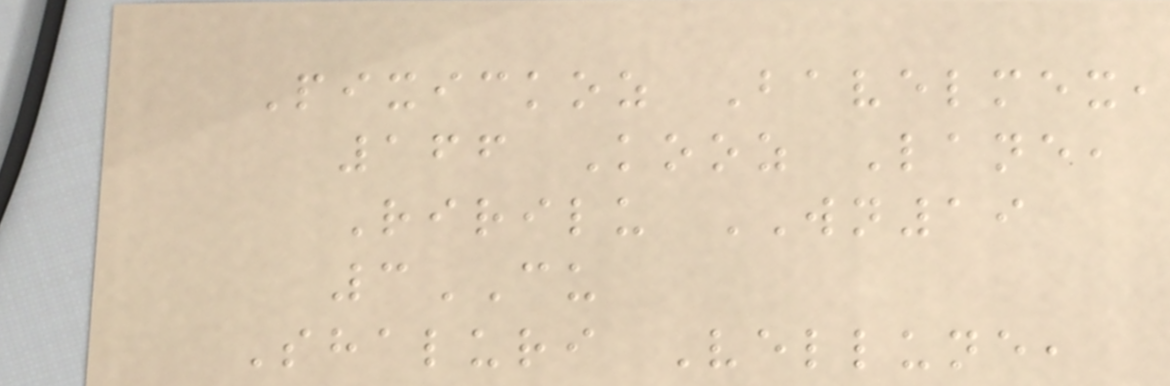Pixickoz Bavelmex,
166 Kooz Lane,
Ririlu WN19
3CU
Shaluri Vellune,
